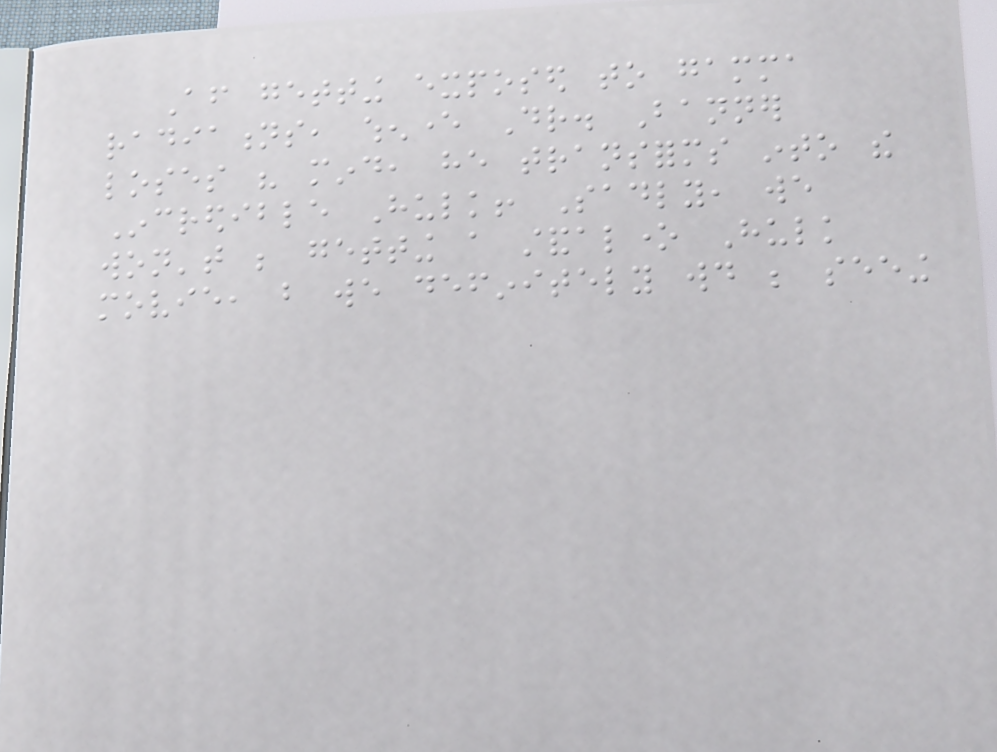After getting exposed to gamma
radiations, whenever Dr. Banner
loses his mind, he transforms into the
Incredible Hulk! Sadly, we
won't be getting a standalone Hulk
movie, but we definitely would be seeing
